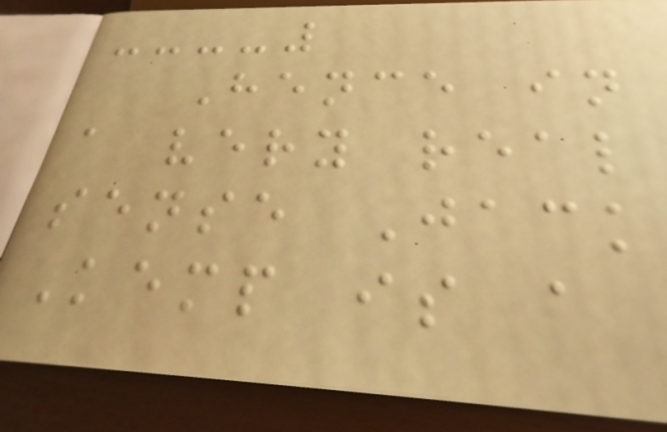Hence in
a very real
sense Jack
Kemp is a
